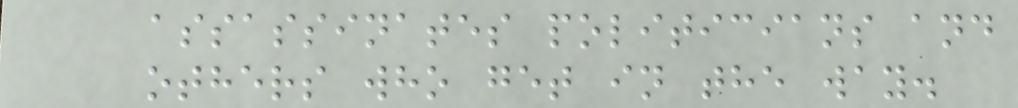assassinates politicians and
others who get in the way.
